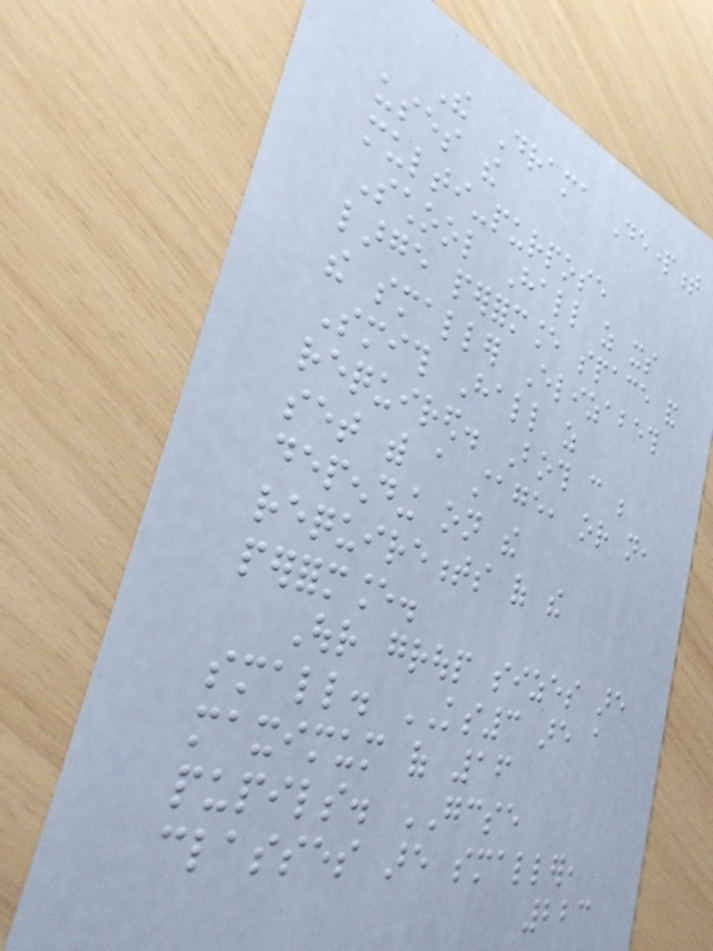The Drama Department
uses the
multi-purpose
School Hall as its
large performance space and
the smaller Elizabeth
Smith Hall as
required. Both can be
set with a stage, or not,
depending on the
requirements of the
performance.
Our group sizes are
small. KS3 are a
maximum of 16
pupils. GCSE
classes are smaller,
223
